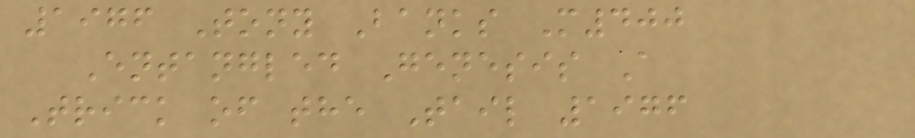1976 Tony Banks M400
Entangled Genesis A
Trick of the Tail 1976
